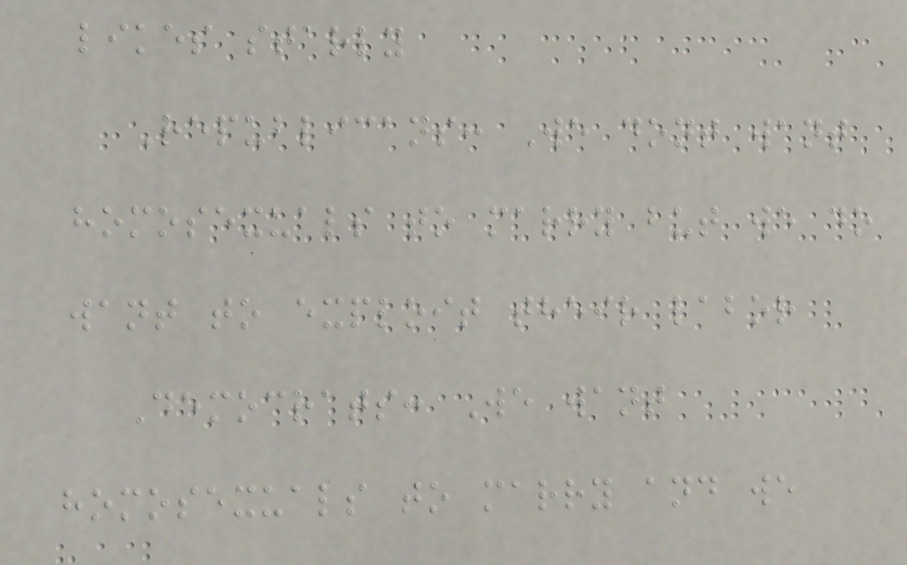likes starly
Republicans: We dont want
homosexuals to marry but we do
want to exploit their labor
Democrats: We want
homosexuals to marry and we
